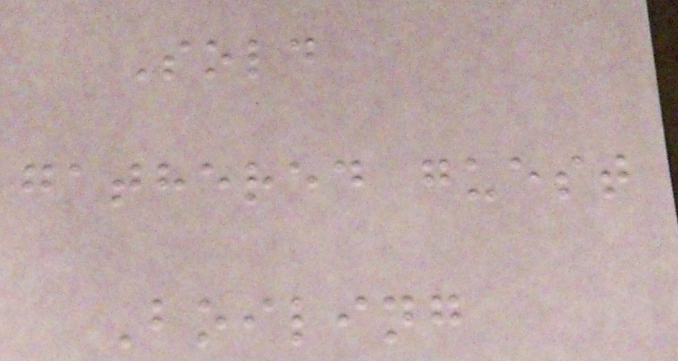Sold
gathered guest
Boiling
